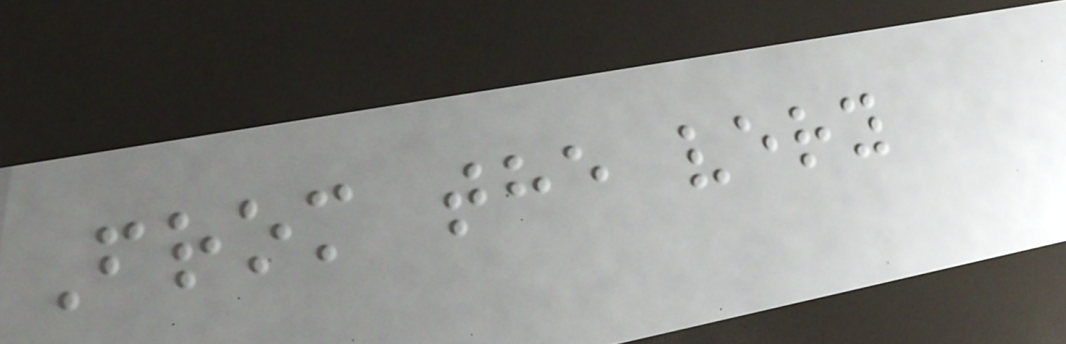From the very
